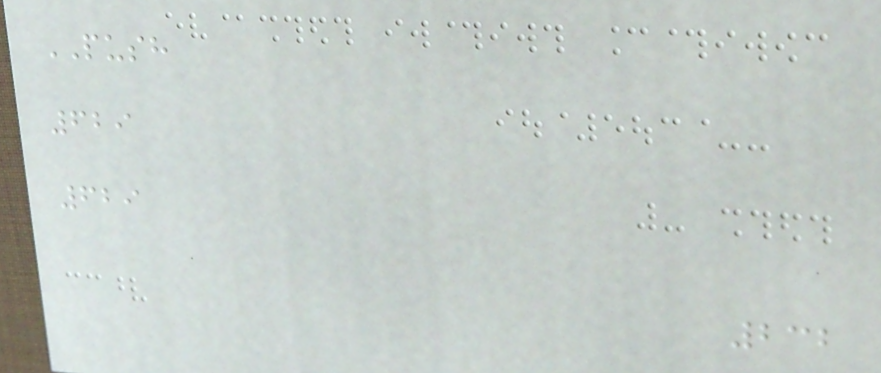PUSH
629
629
232
